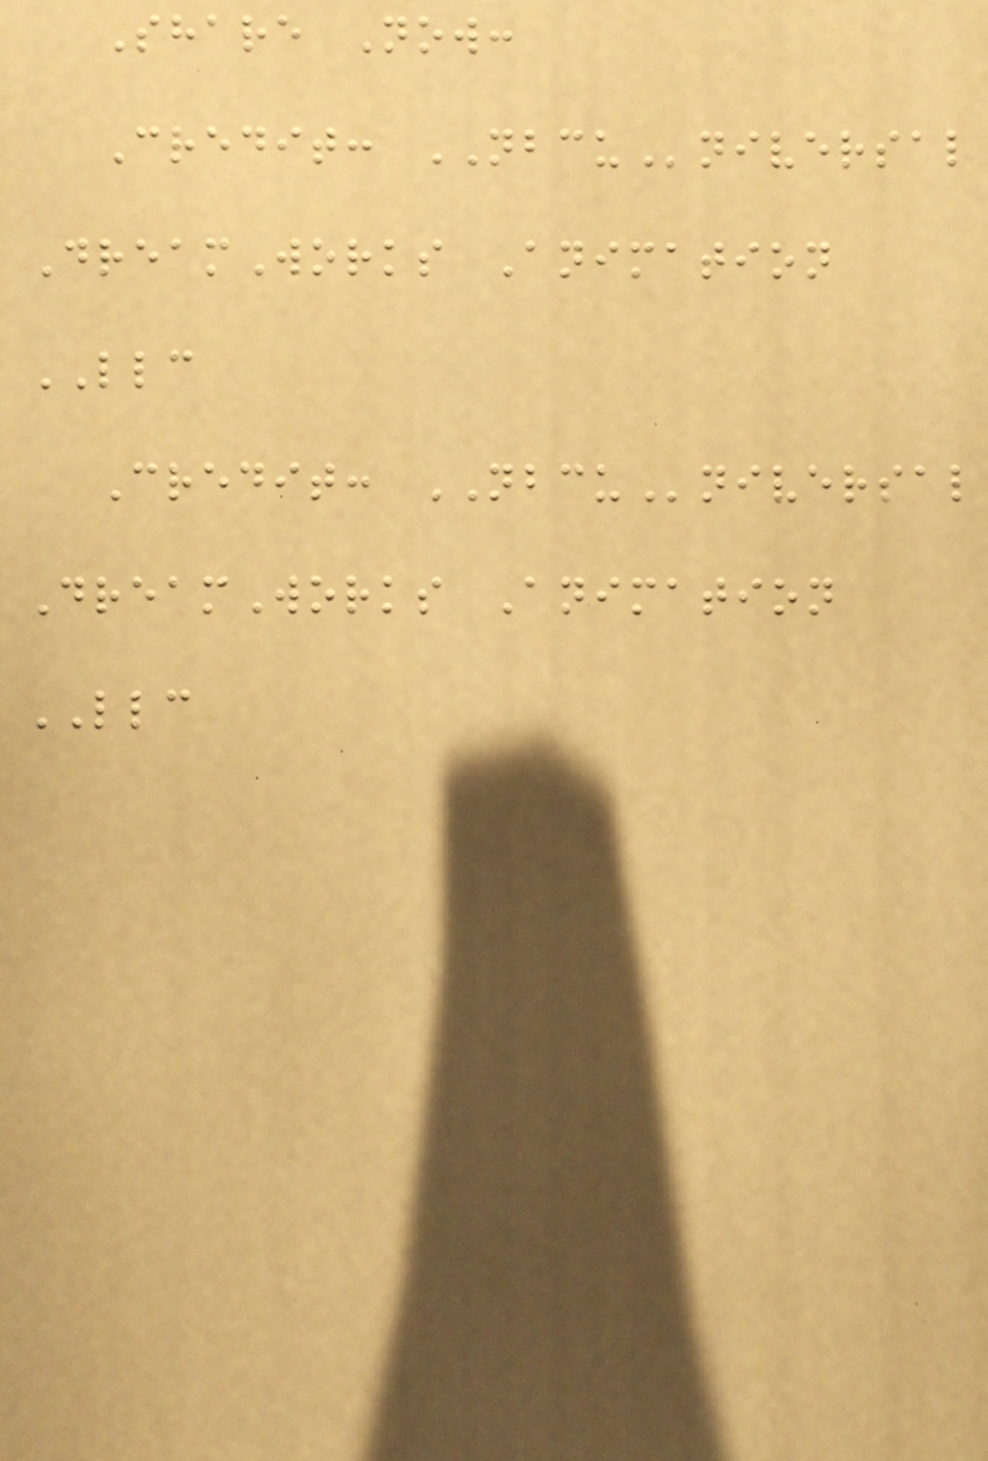Share Now:
Credit: NBCUniversal
DreamWorks Animation
LLC
Credit: NBCUniversal
DreamWorks Animation
LLC
